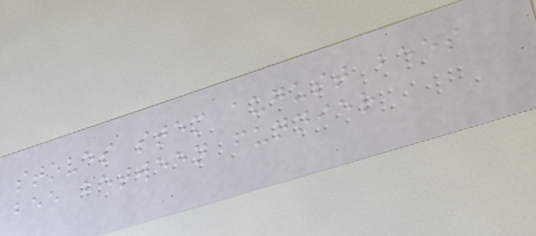stoves stem august bees
bee between funnier
